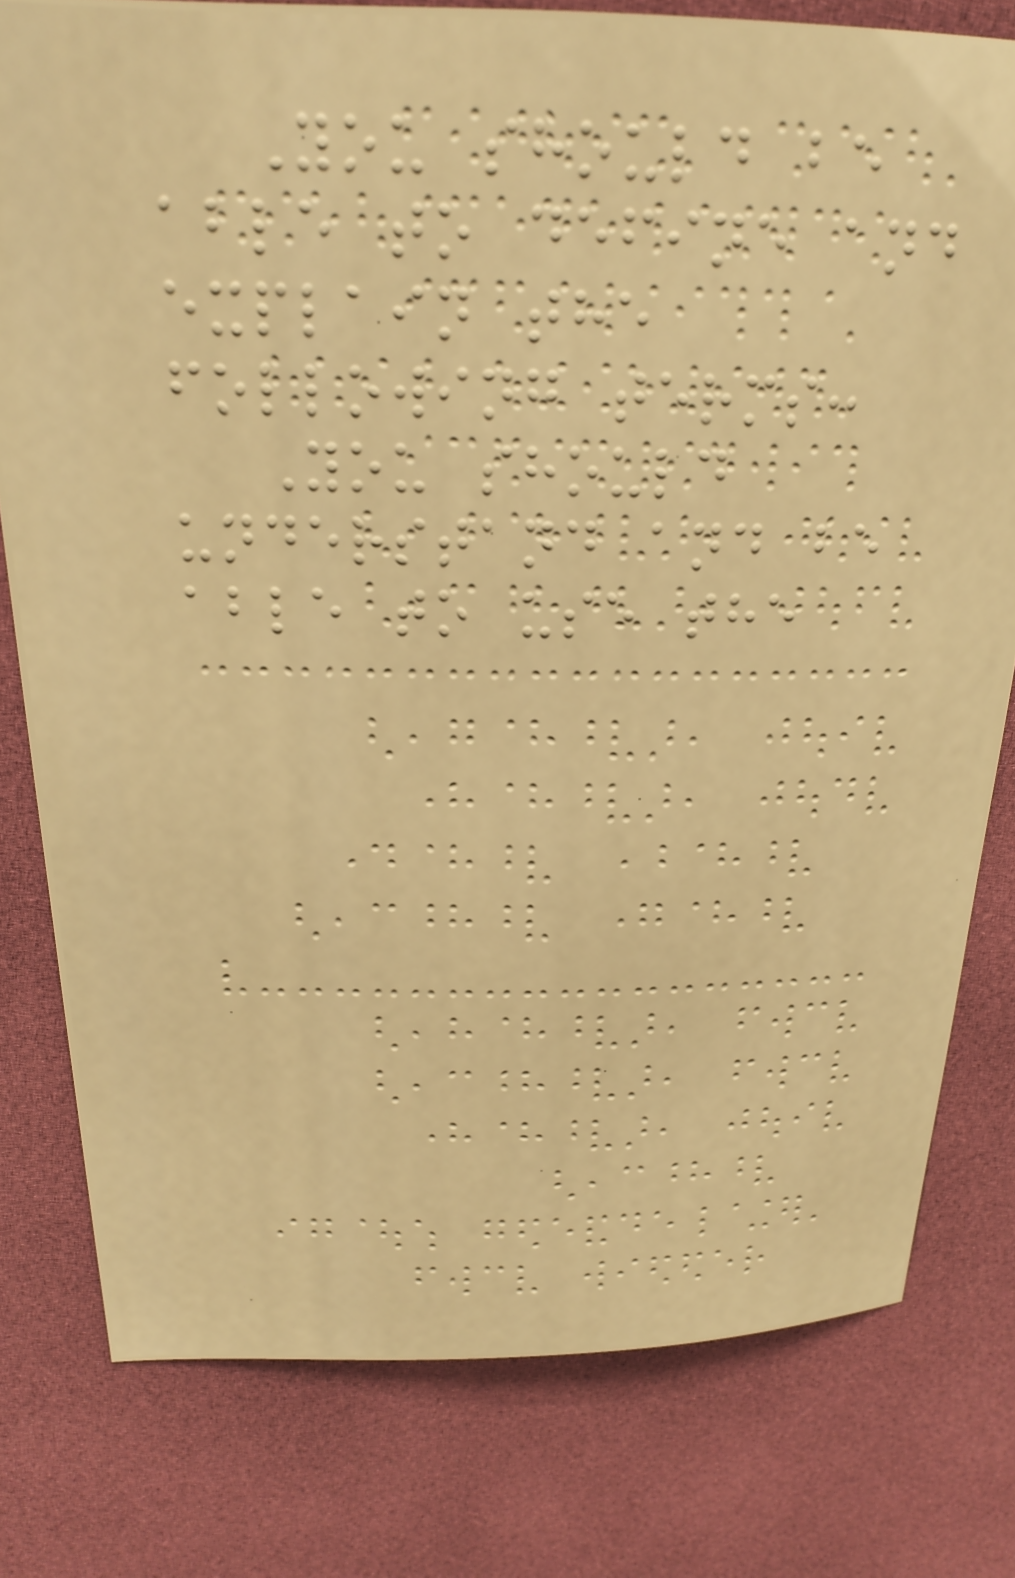You should be
able to define and
explain the
following terms:
You should
understand and be
able to use the
